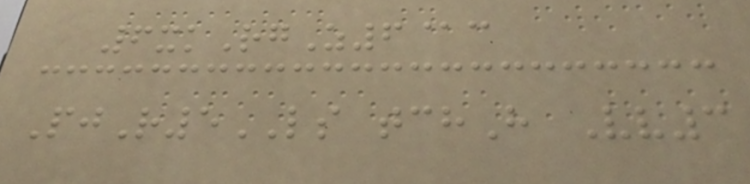6xkRgZ6@c
PjR5LS tchH Vv3
